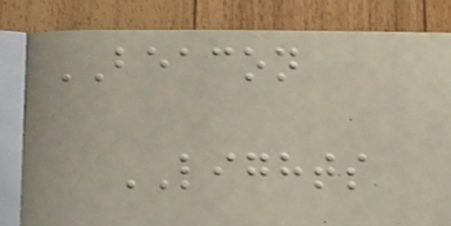BEACON
LIGHTS
